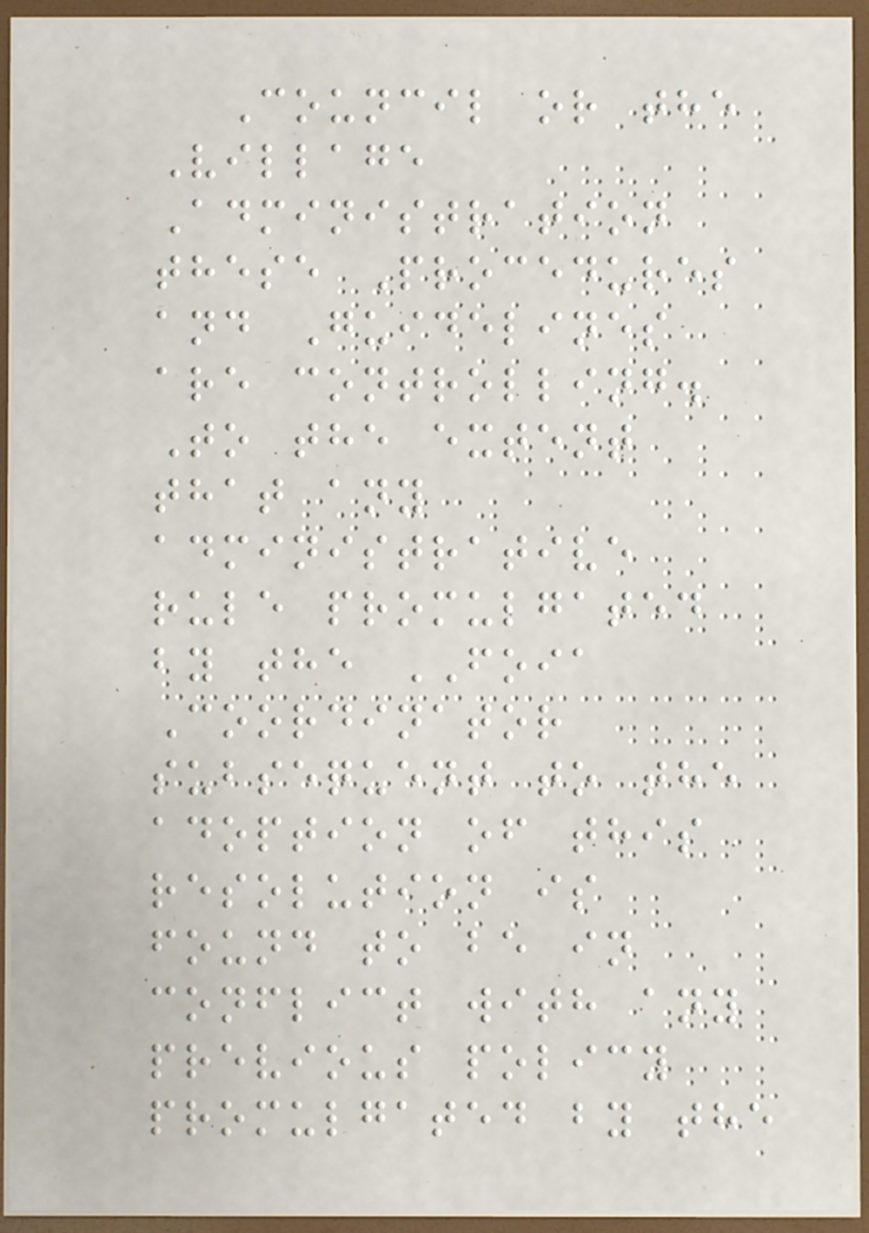Council or the
Village
Administration
these Procedures
and Guidelines
are controlling.
To the extent
that any
administrative
rule promulgated
by the FOIA
Coordinator
subsequent to the
adoption of this
resolution is
found to be in
conflict with any
previous policy
promulgated by the
